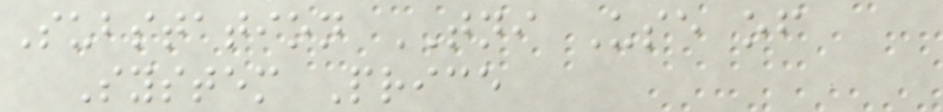Substation TNI Use of
System Price
